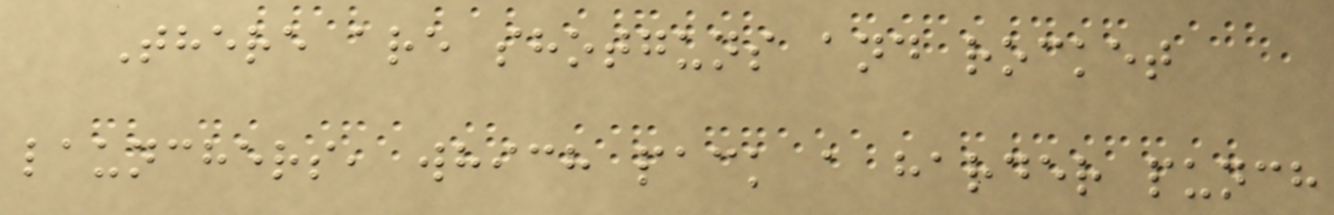There are shotguns and rocket
launchers, which pack a harder punch
